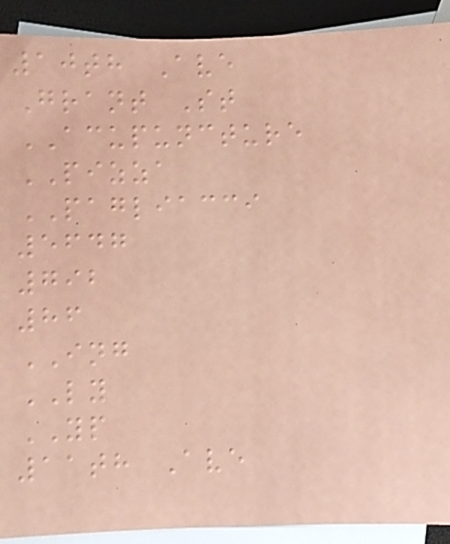10th Ave
Grant St
ACUPUNCTURE
PIZZA
PAGLIACCI
5647
792
86
ING
LY
YP
11th Ave
